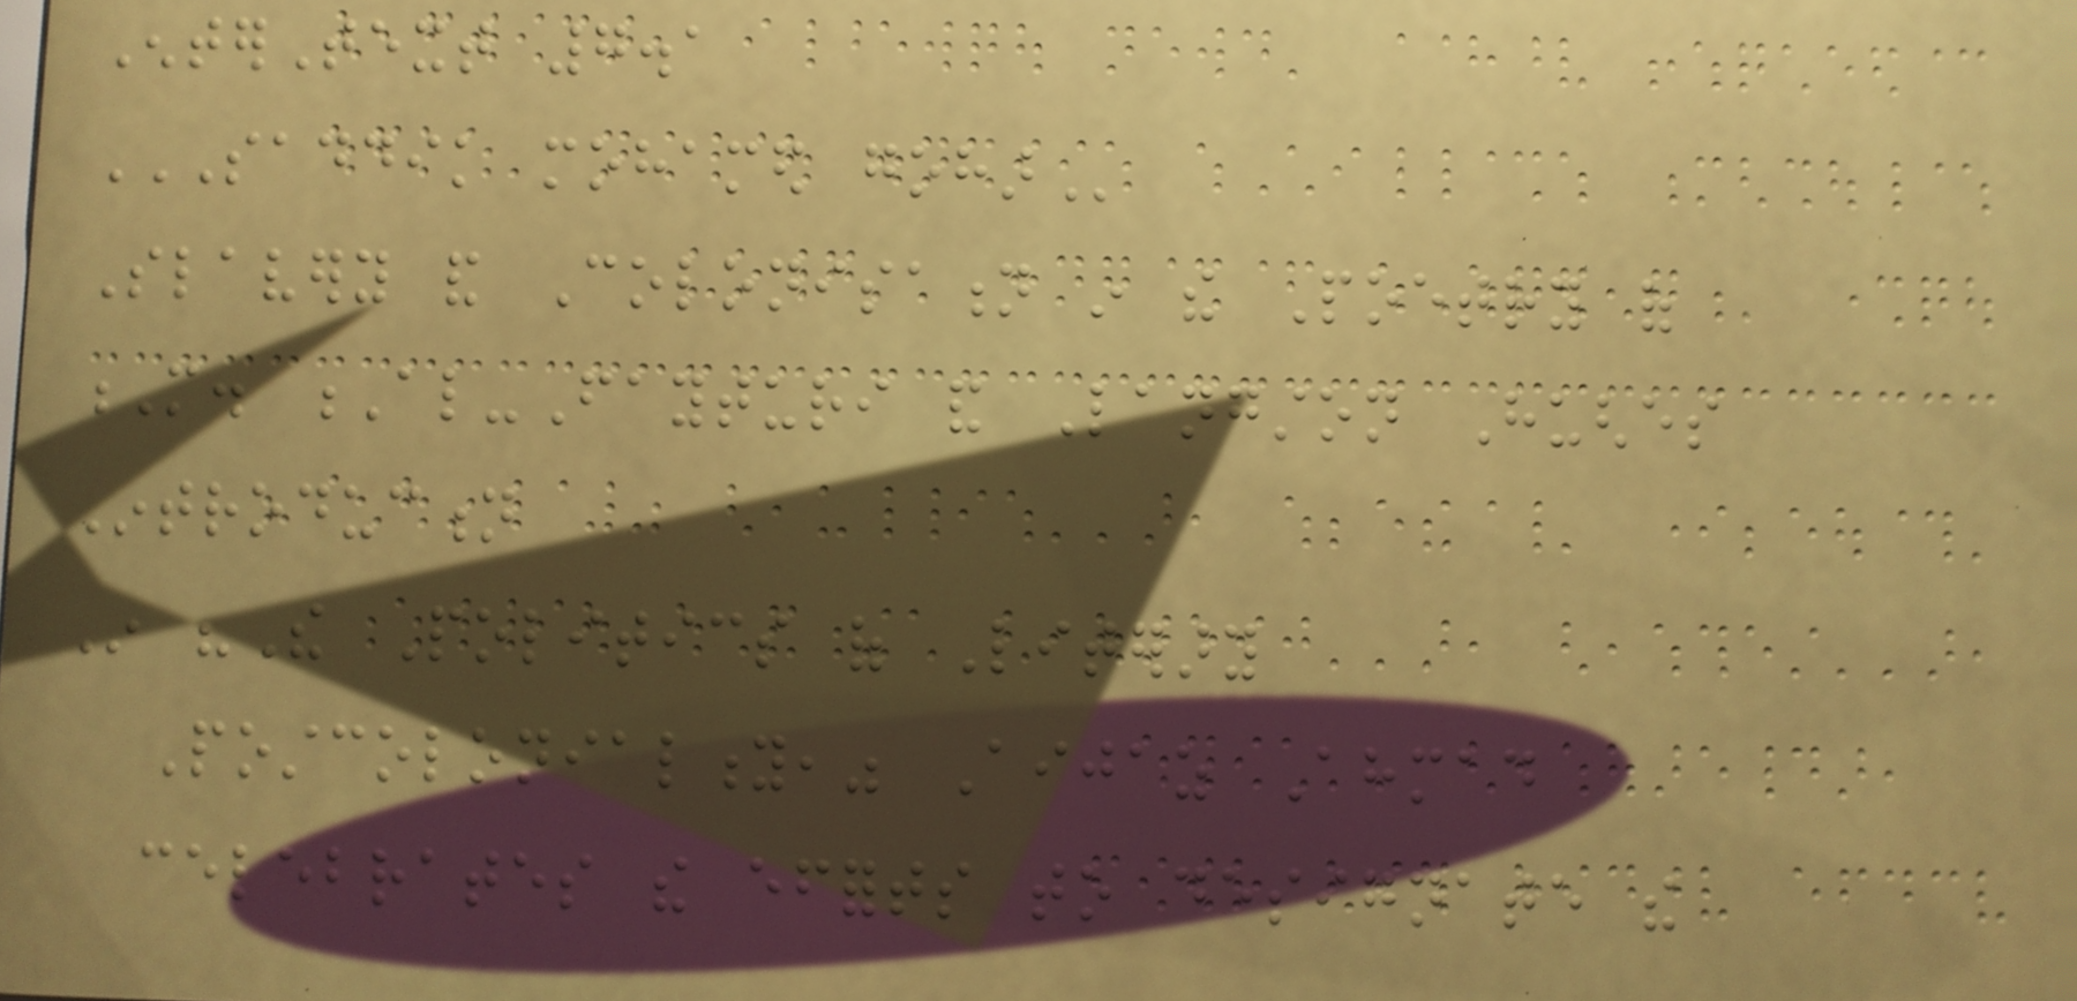EnterText 7.1
SADDIK MOHAMED GOHAR
Slavery and Colonisation in the Poetry of
M. Al-Fayturi and Langston Hughes
Introduction
In "The Politics of Literary
Postcoloniality," Aijaz Ahmad
celebrates the efforts to designate the
